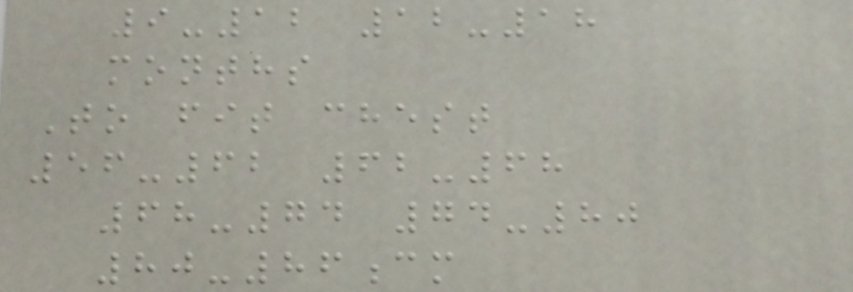9-12 12-18
months
To fit chest
56-62 62-68
68-74 74-80
80-86cm
